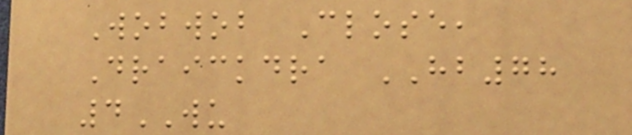Wobwob Close,
Draickdra HB78
4WU
